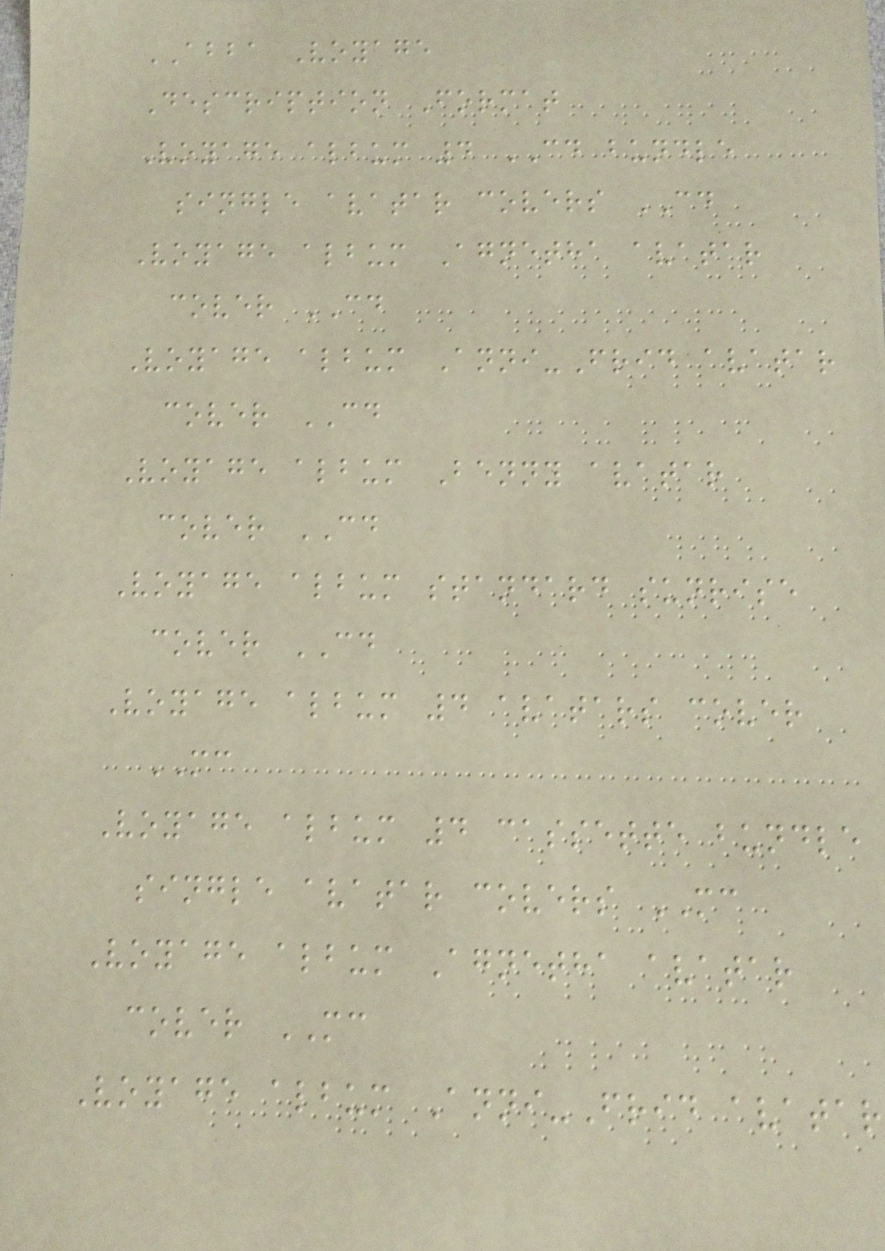ABBA Voyage
Description Format
Voyage album 4 CD bundle
single avatar covers CD
Voyage album Agnetha avatar
cover CD
Voyage album Anni-Frid avatar
cover CD
Voyage album Benny avatar
cover CD
Voyage album standard sunrise
cover CD
Voyage album 4 avatars cover
MC
Voyage album 4 cassette bundle
single avatar covers MC
Voyage album Agnetha avatar
cover MC
Voyage album Anni-Frid avatar
